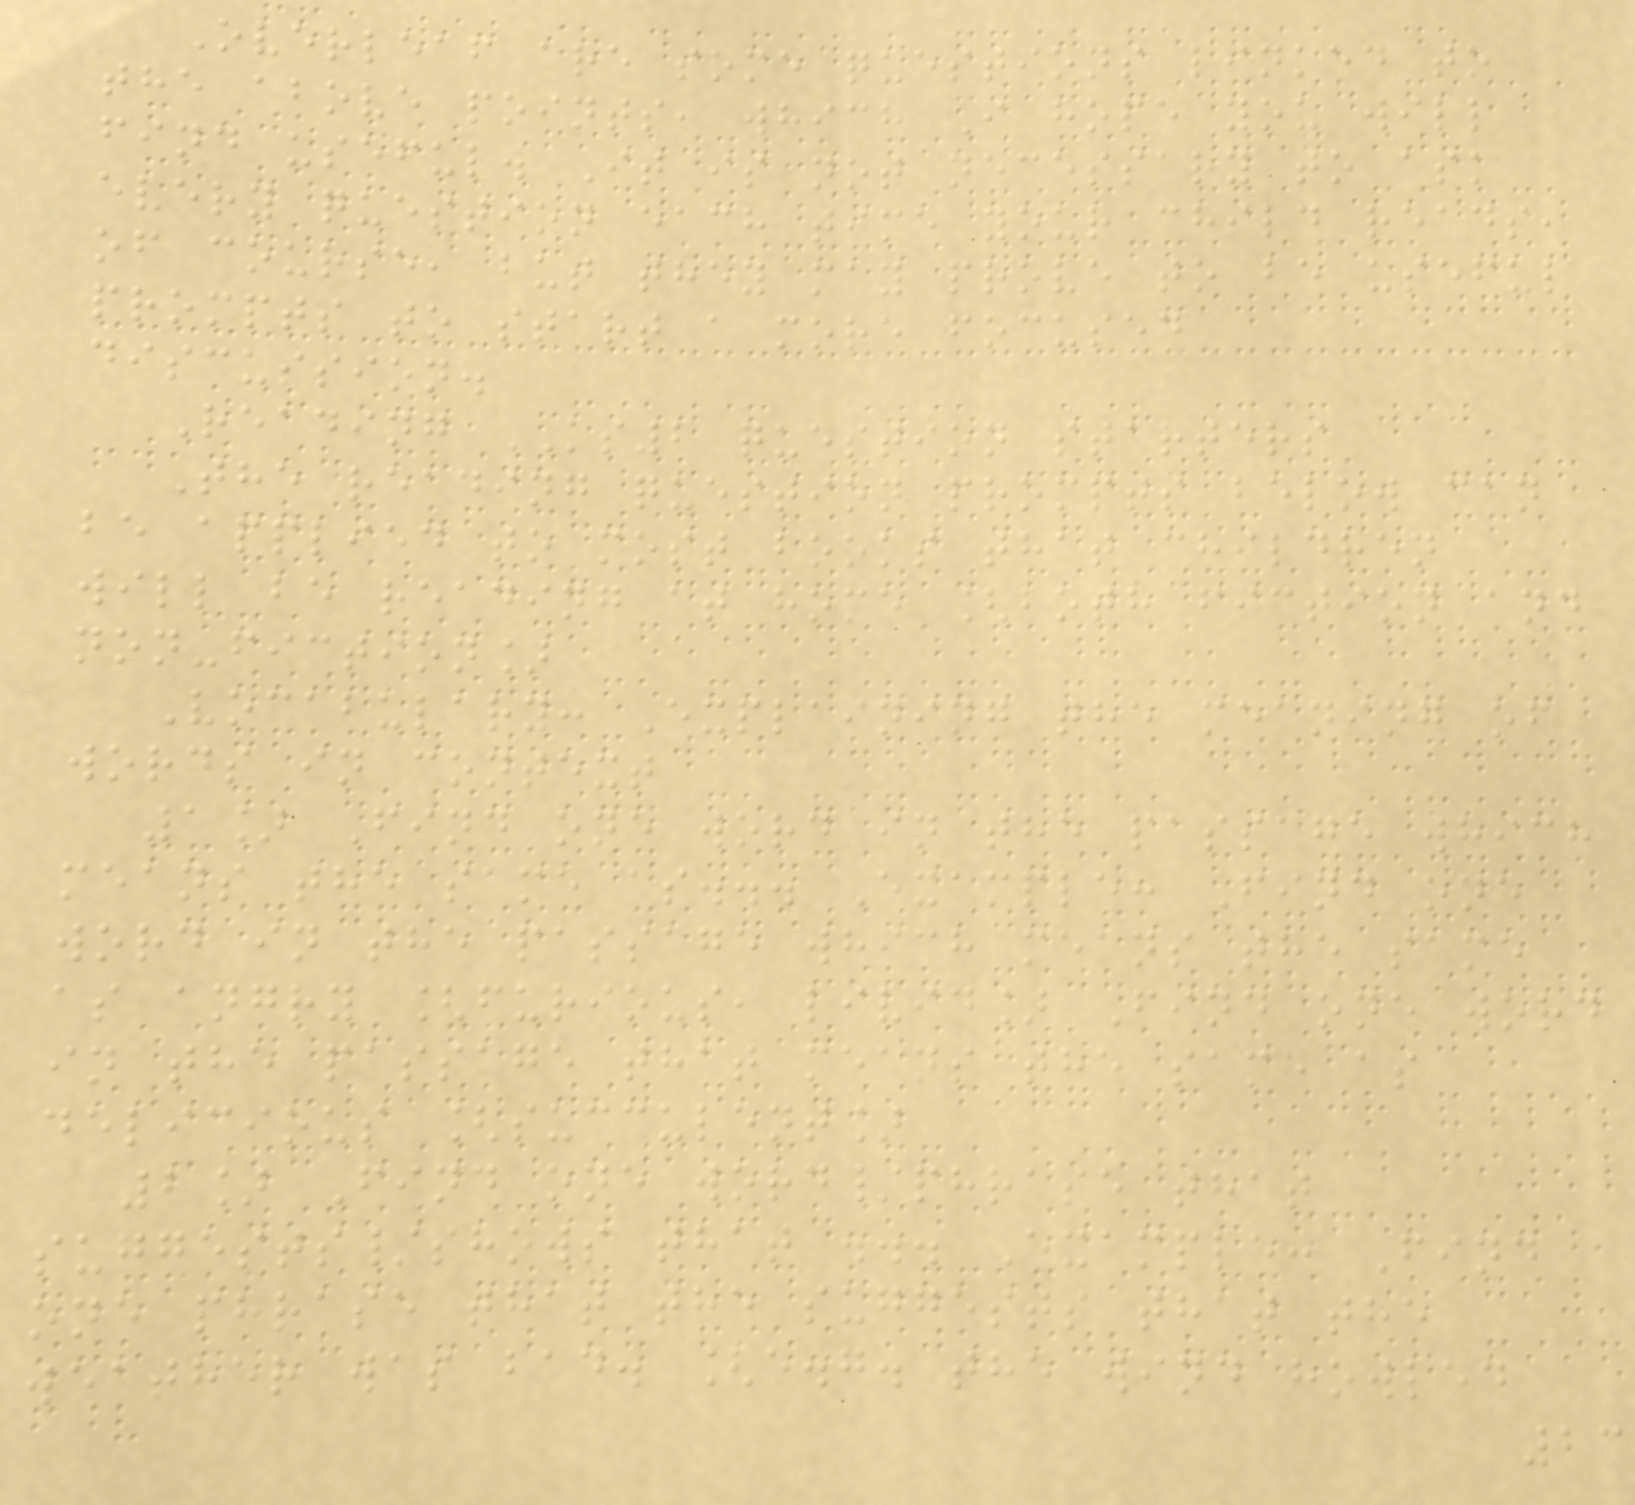Overleaf are some questions linked to
the above points, which I hope you will
find useful. It is not necessary to ask
every question each time your child reads,
of course, but they may prove to be useful
prompts to start a more focused
discussion.
Reading KS2 question starters
The reading question prompts below can
be applied to most books that children
will be reading at home [both fiction and
non-fiction]
Vocabulary: Explaining the meaning of
words in context
1] Find one word in the passage which
means the same as... Example: Find one
word in the passage which means the same
as angry [furious, livid] Find one word
in the passage that means the same as
delicious [succulent]
2] Find one word/phrase that
suggests/shows that ... Example: Find
one phrase that the suggests that the
weather was bad. [e.g. the wind howled
23
